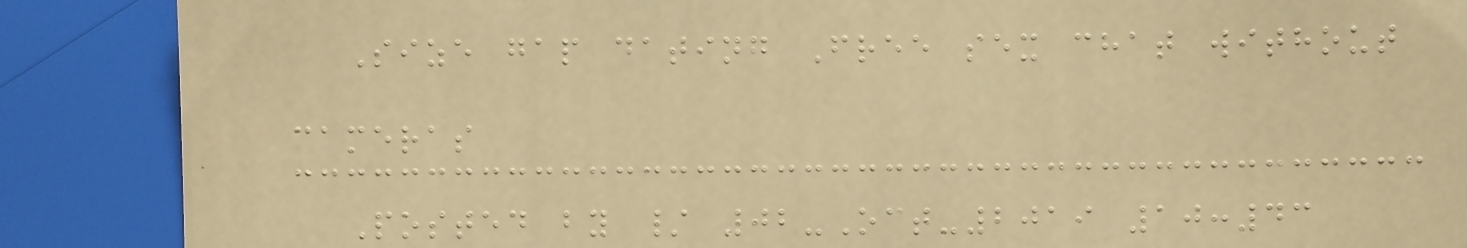Size gap dating Free sex chat without
cameras
Posted by / 02-Oct-2019 10:43
